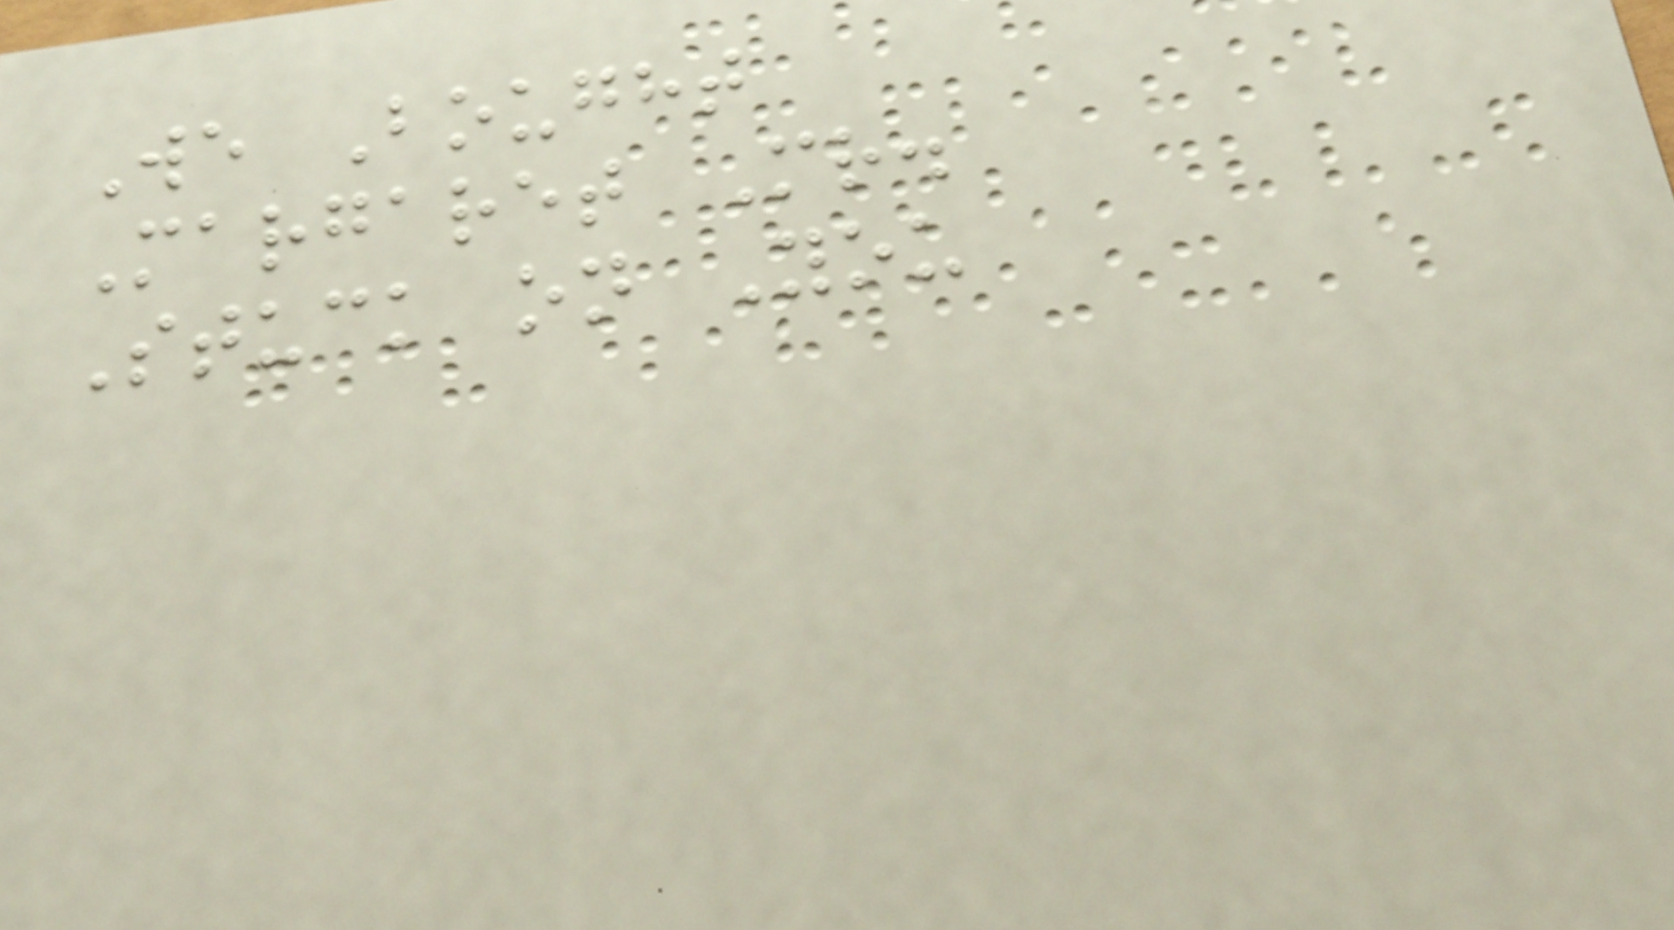We Bought
Margaret Mr.
Stuck on You
